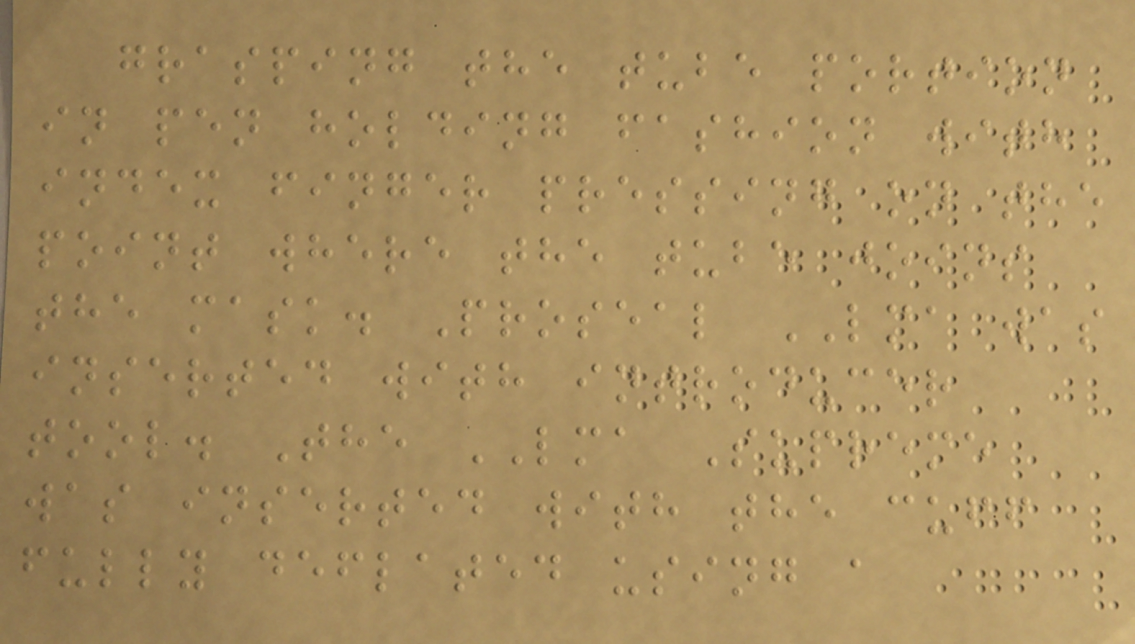grasping the tube portion
in pen holding fashion with
index finger pressing on the
point where the tube joins
the mask. Proseal LMA was
inserted with introducer
tool. The LMA Supreme
was inserted with the cuff
fully deflated using a
